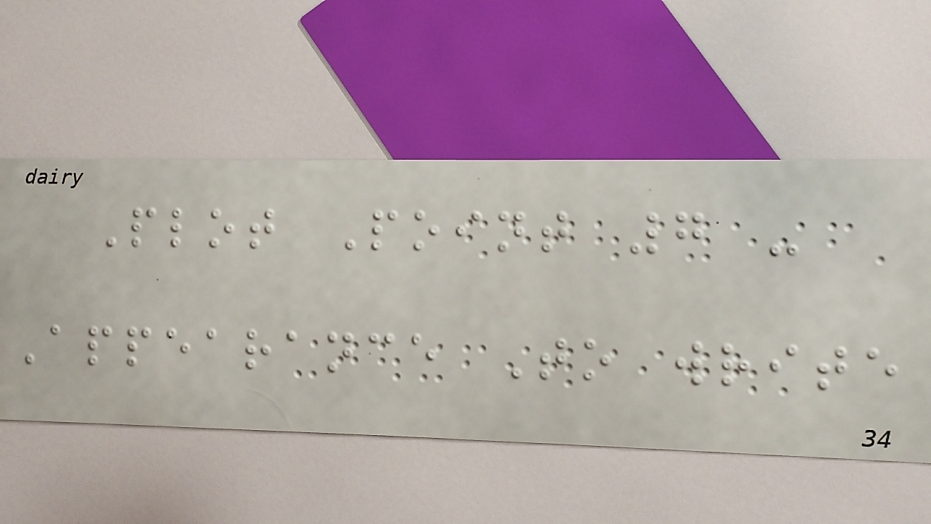Plot Point 7 -
Appearance To write
